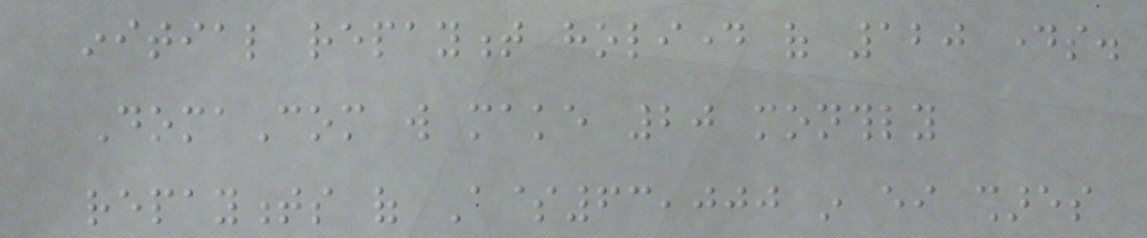initial repayment holiday of 120 days.
DomaCom will make 20 monthly
repayments of A$63,000 in either shares
